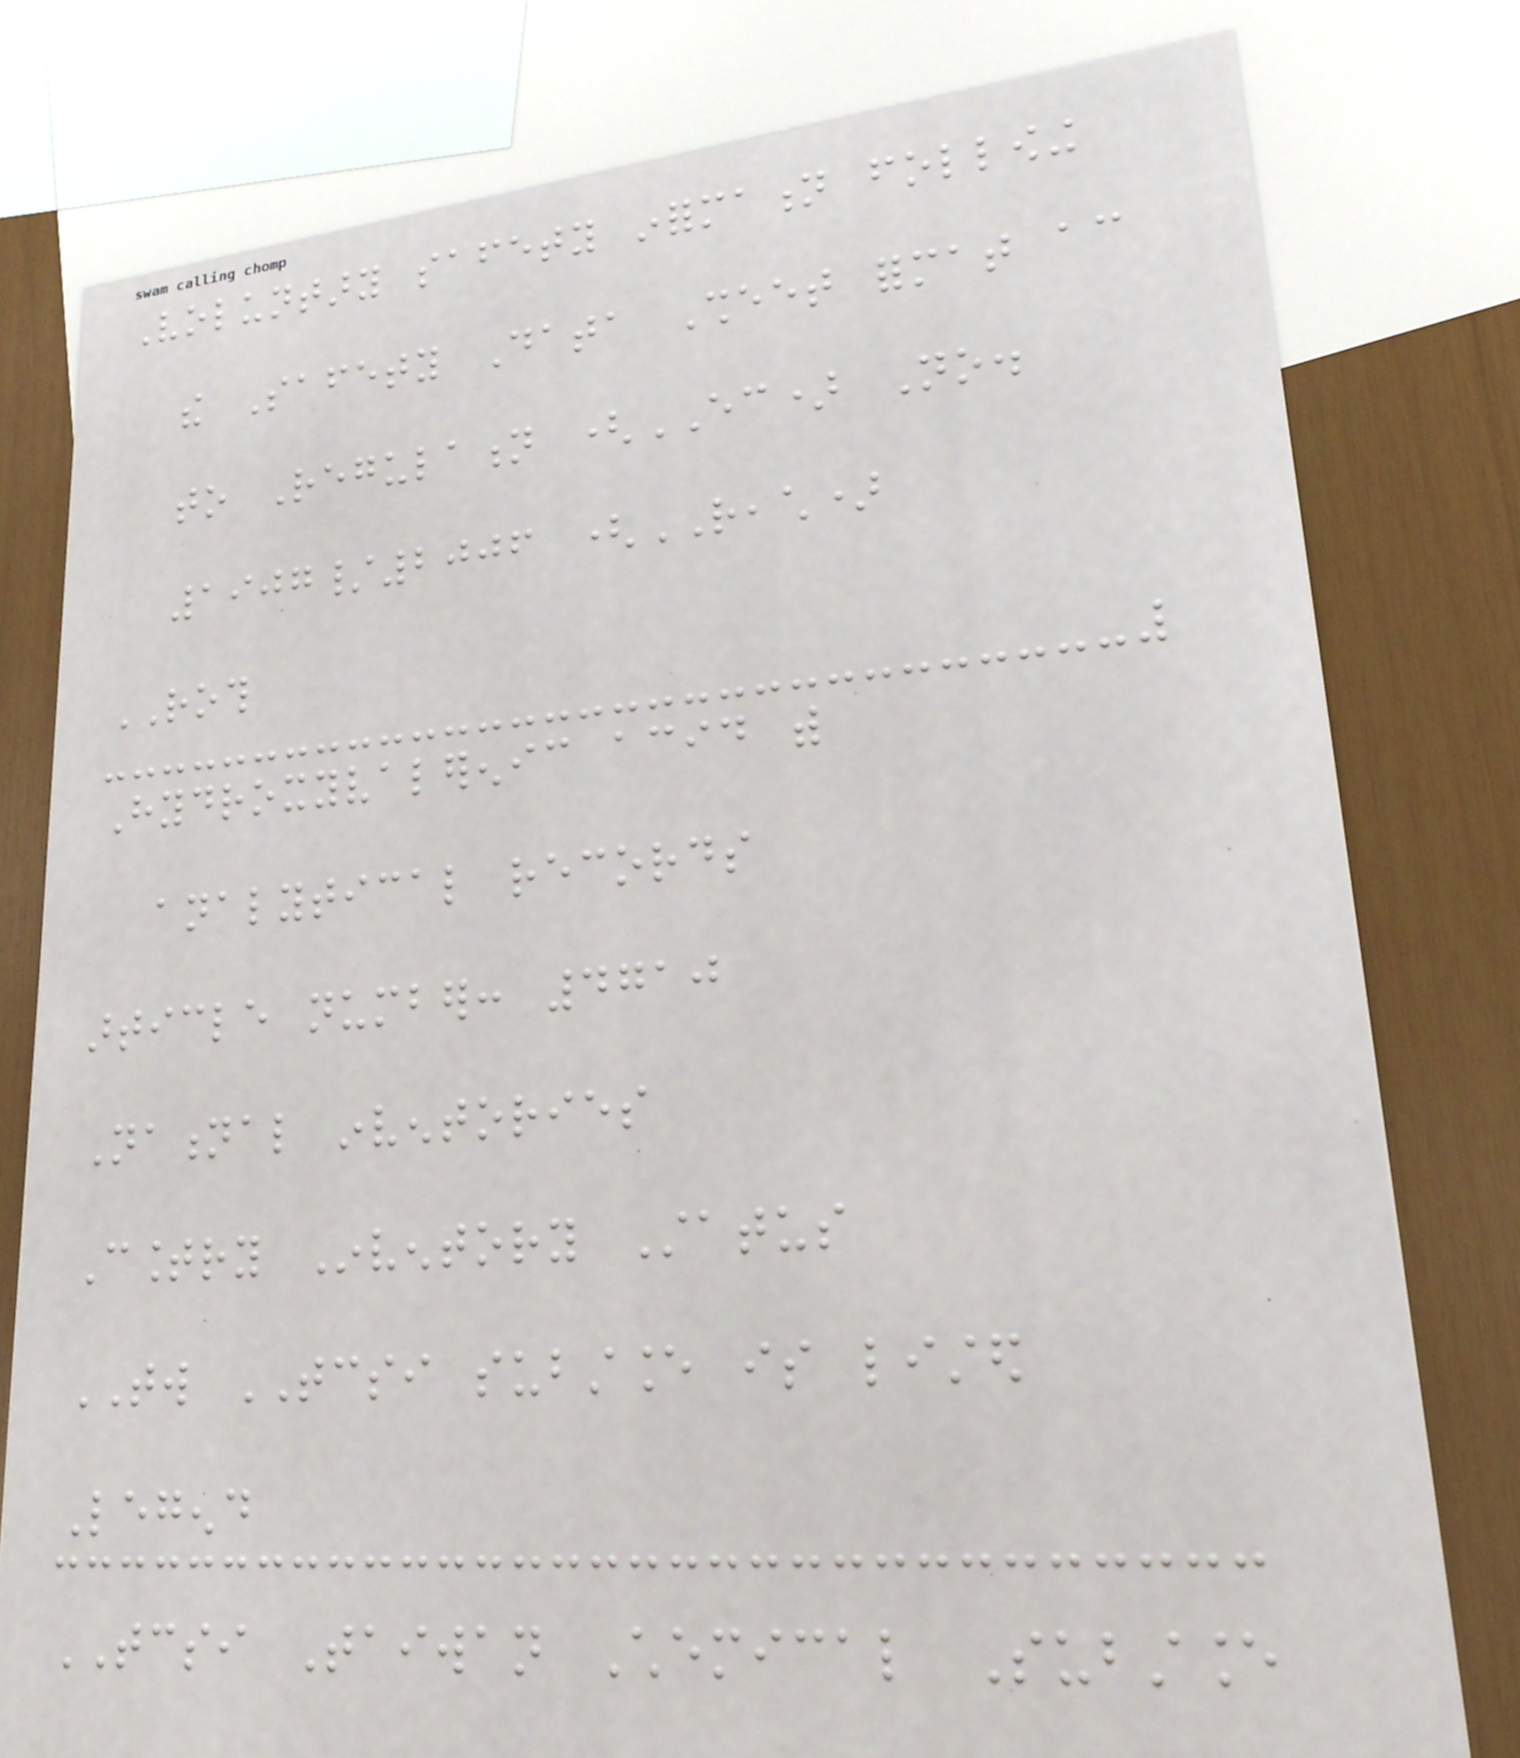Voluntary safety information following
the Safety Data Sheet format according
to Regulation (EC) No.
1907/2006 (REACH)
ROTH
Hydroxyvalerenic acid with
analytical records
article number: 4710
National inventories
Country Inventory Status
TW TCSI substance is listed
Legend
TCSI Taiwan Chemical Substance
